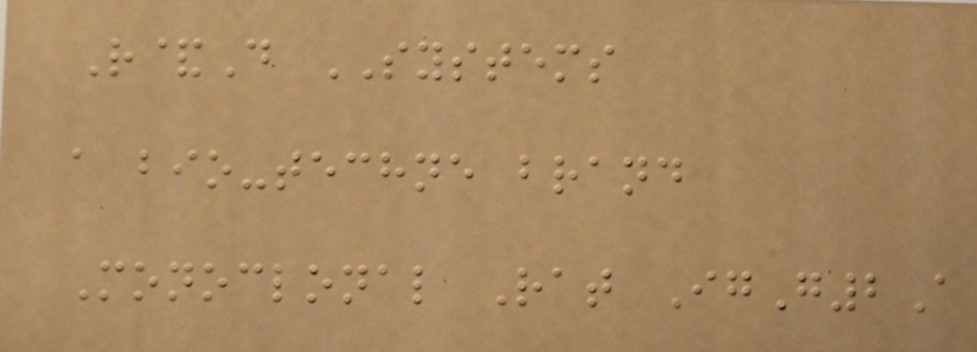R&D SYSTEMS
a bio-techne brand
Monoclonal Rat IgG2A
